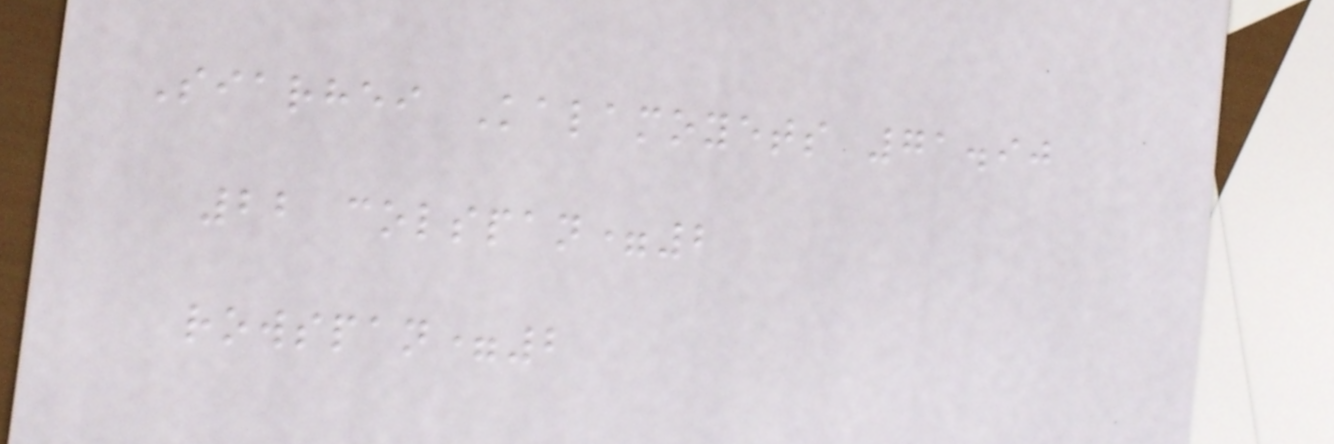Siarhei Kalamoyets 71.90
22 colspan=2
rowspan=2
